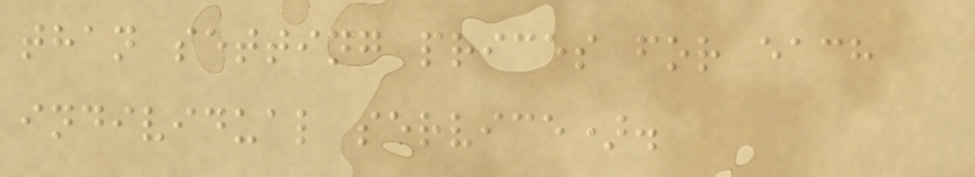than setting prices for each
individual service).
